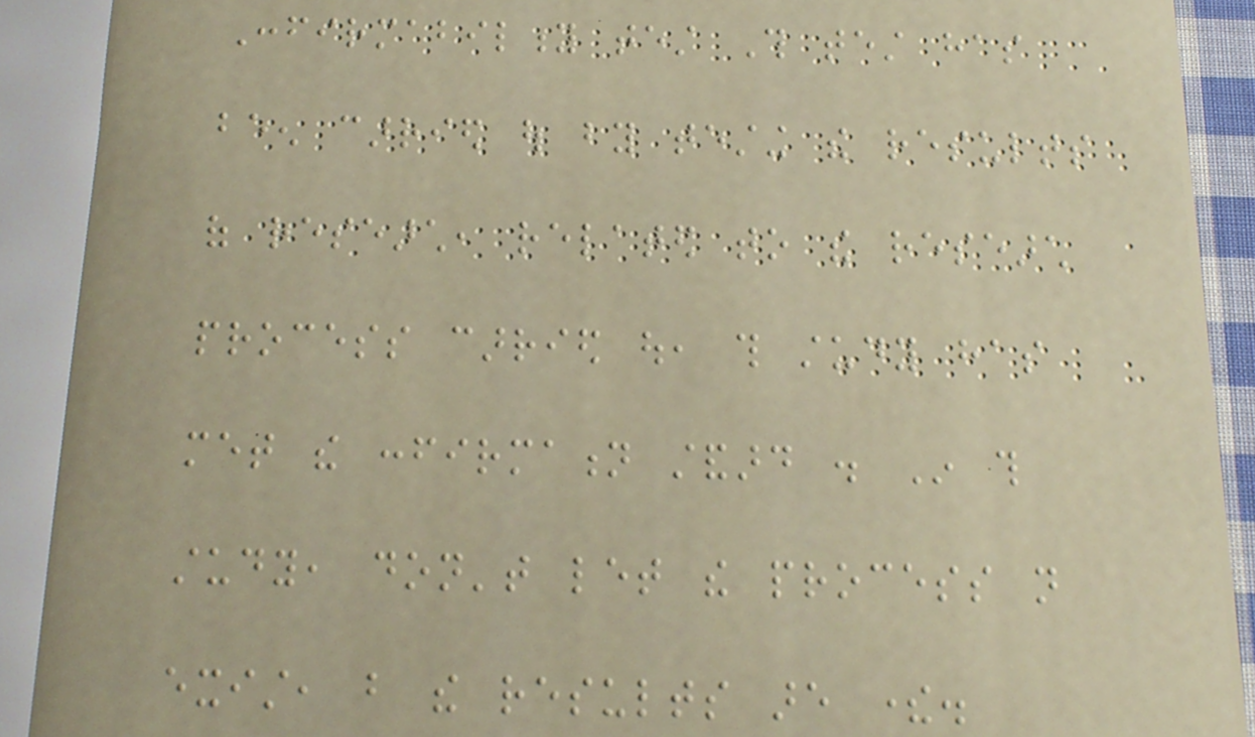Confirmability test This test has
been carried out by testing the results
of research, related to the research
process carried out, this study has
met the confirmation standard . In this
study, don't let the process not
exist, but the results are there.
